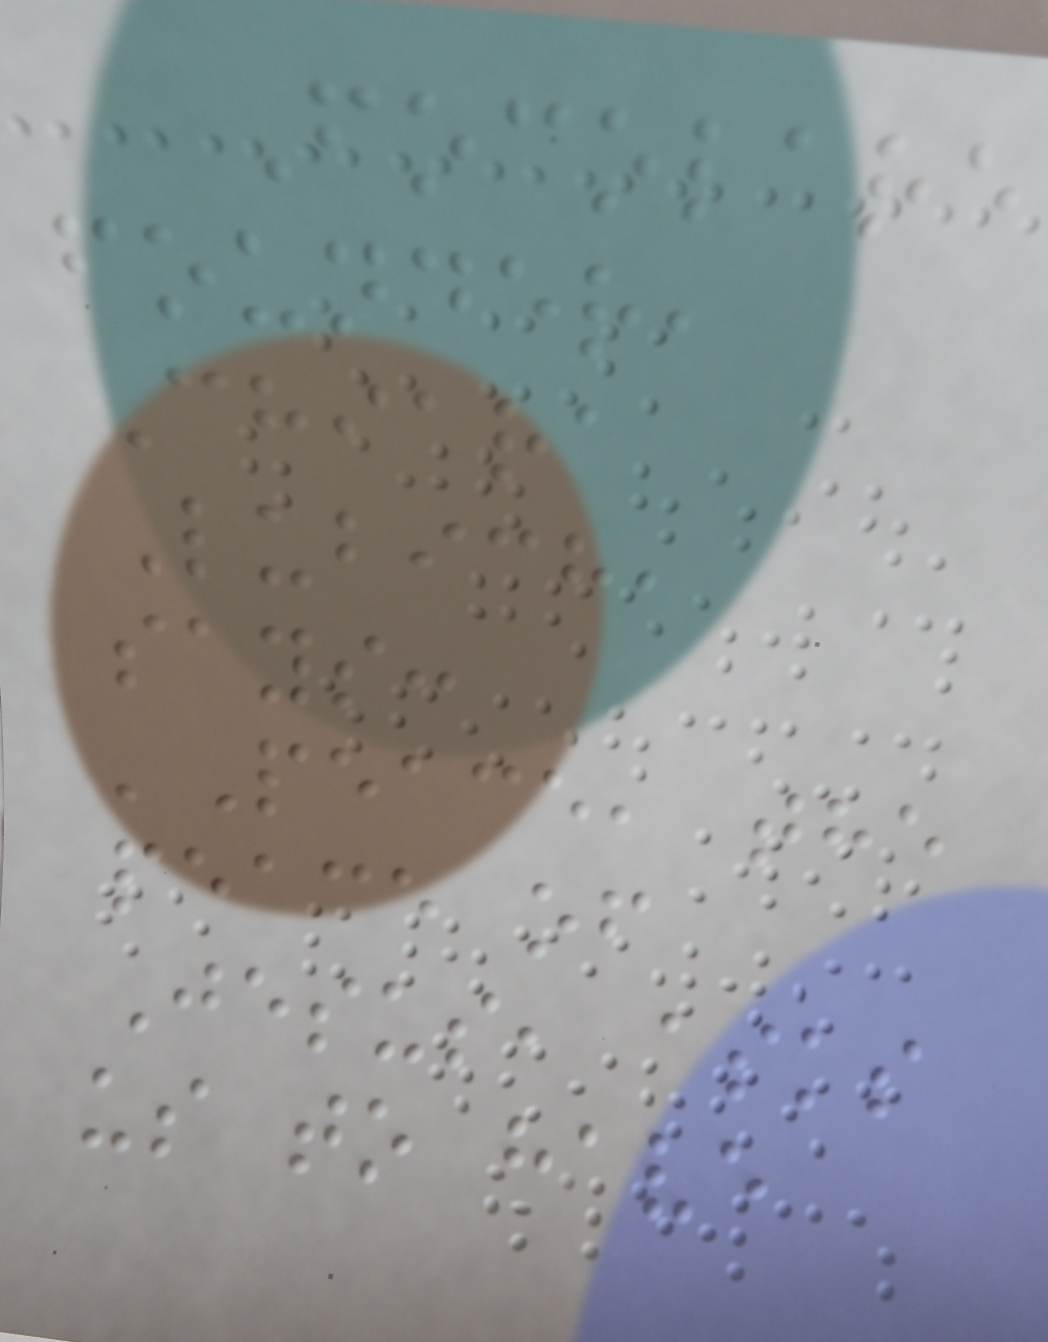Focolare
founder,
Chiara
Lubich,
says:
'Peace, the
peace of
Jesus, asks
us to have
